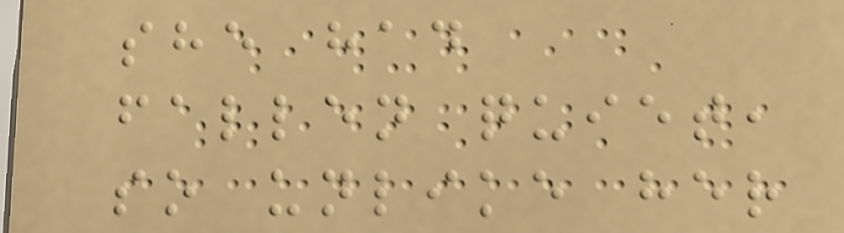she had
fallen quiet,
so unlike her
